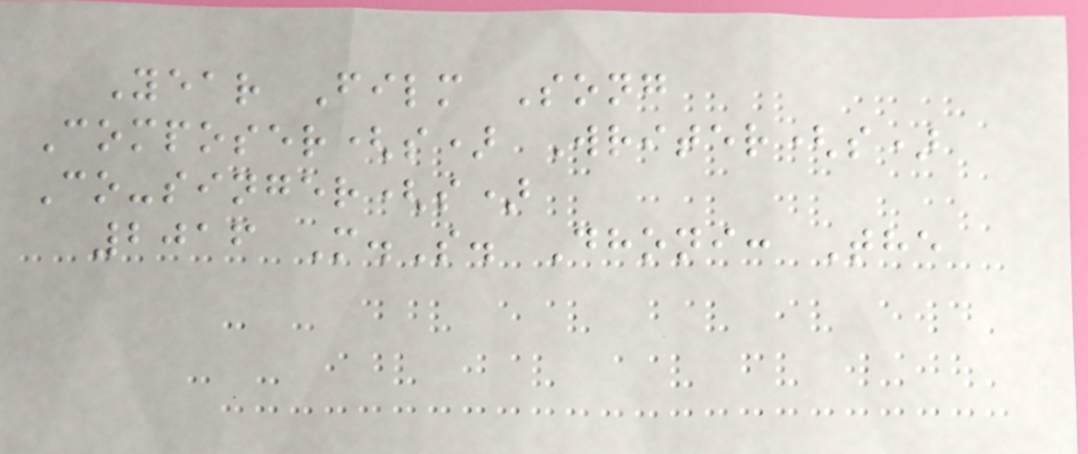Year Film Song
Composer(s) Writer(s)
Co-singer(s)
2016 M.S. Dhoni: The
